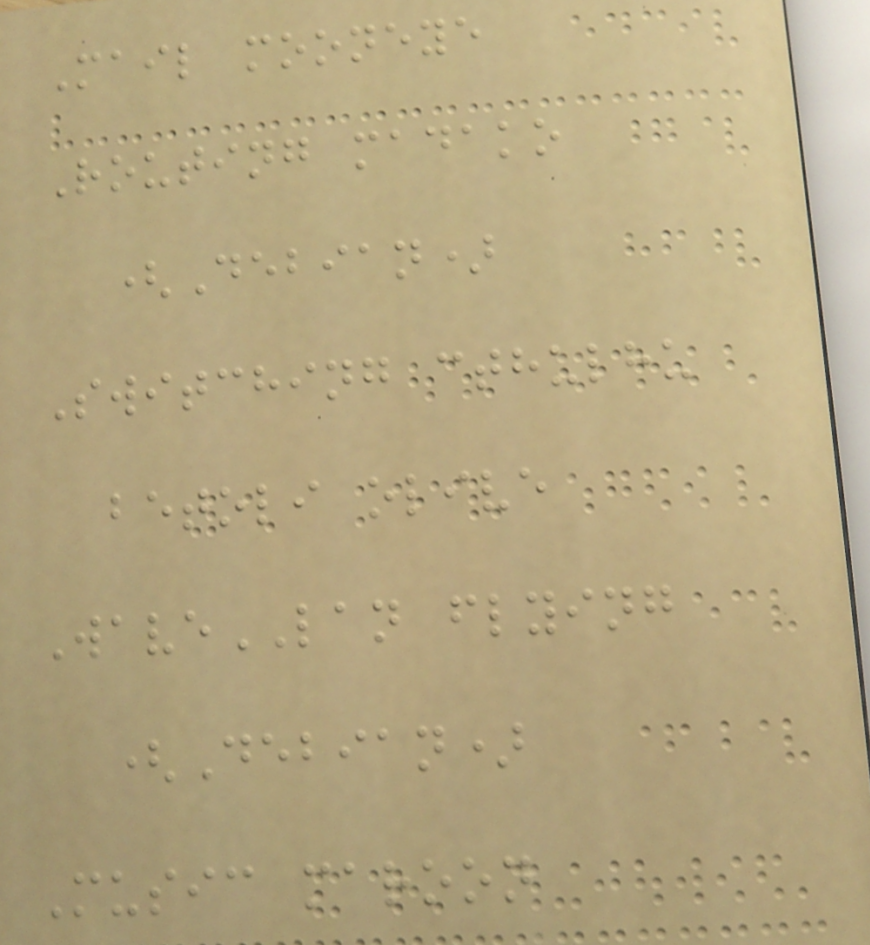Mail mooneye
Routing madako
(Debian)
Switching cthulhu
betoli olive
WaveLAN flying
(Debian)
Music maroon
